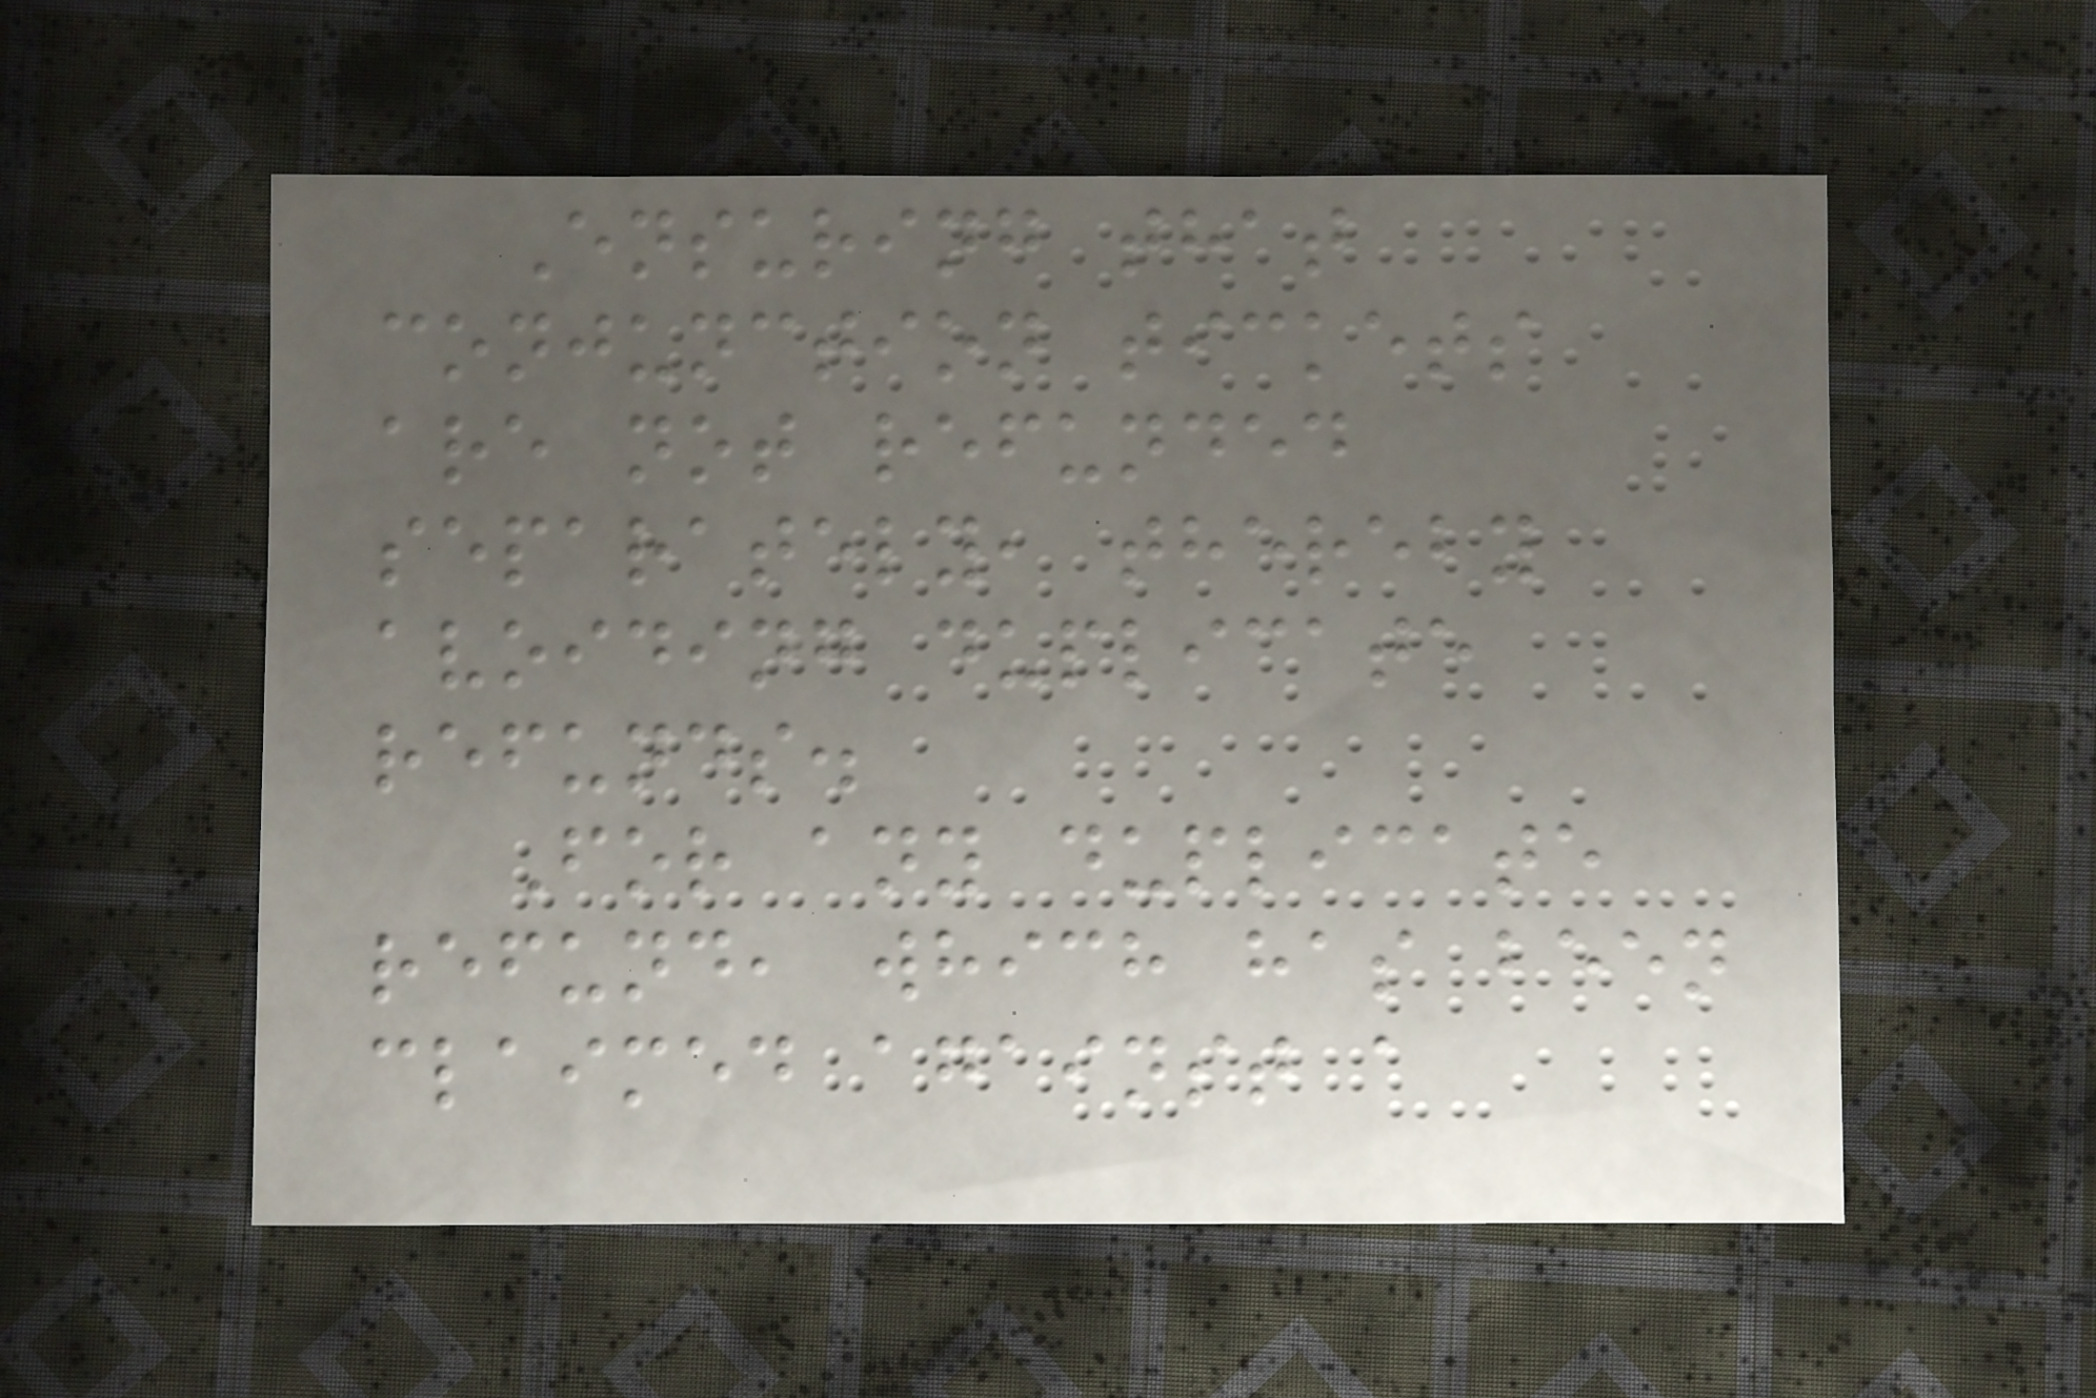Ensuring that
conjunction tickets
are not refunded
separately, thereby
avoiding duplicate
refunds.
For any duplicate
refund, which has been
claimed against a
